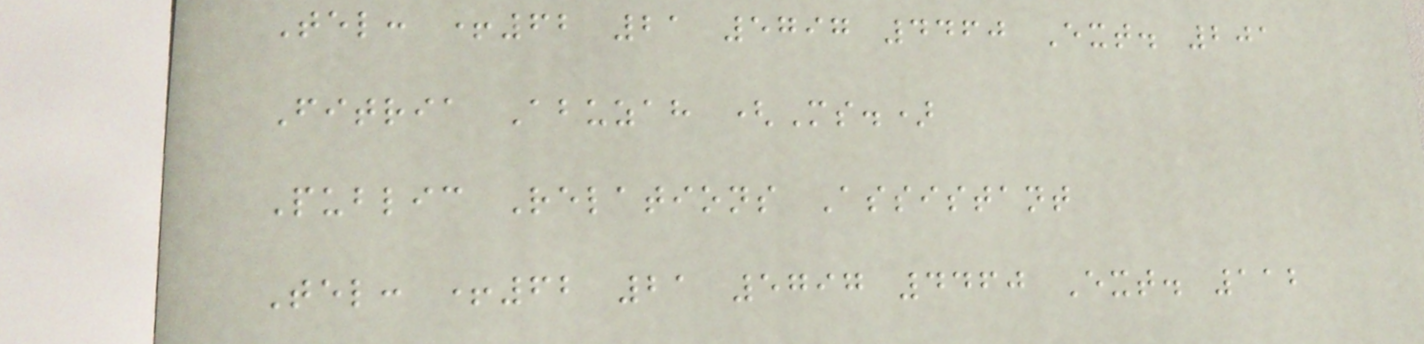Tel: +62 21 5797 4460 Ext. 201
Fitria Abuzah (Ms.)
Public Relations Assistant
Tel: +62 21 5797 4460 Ext. 112
